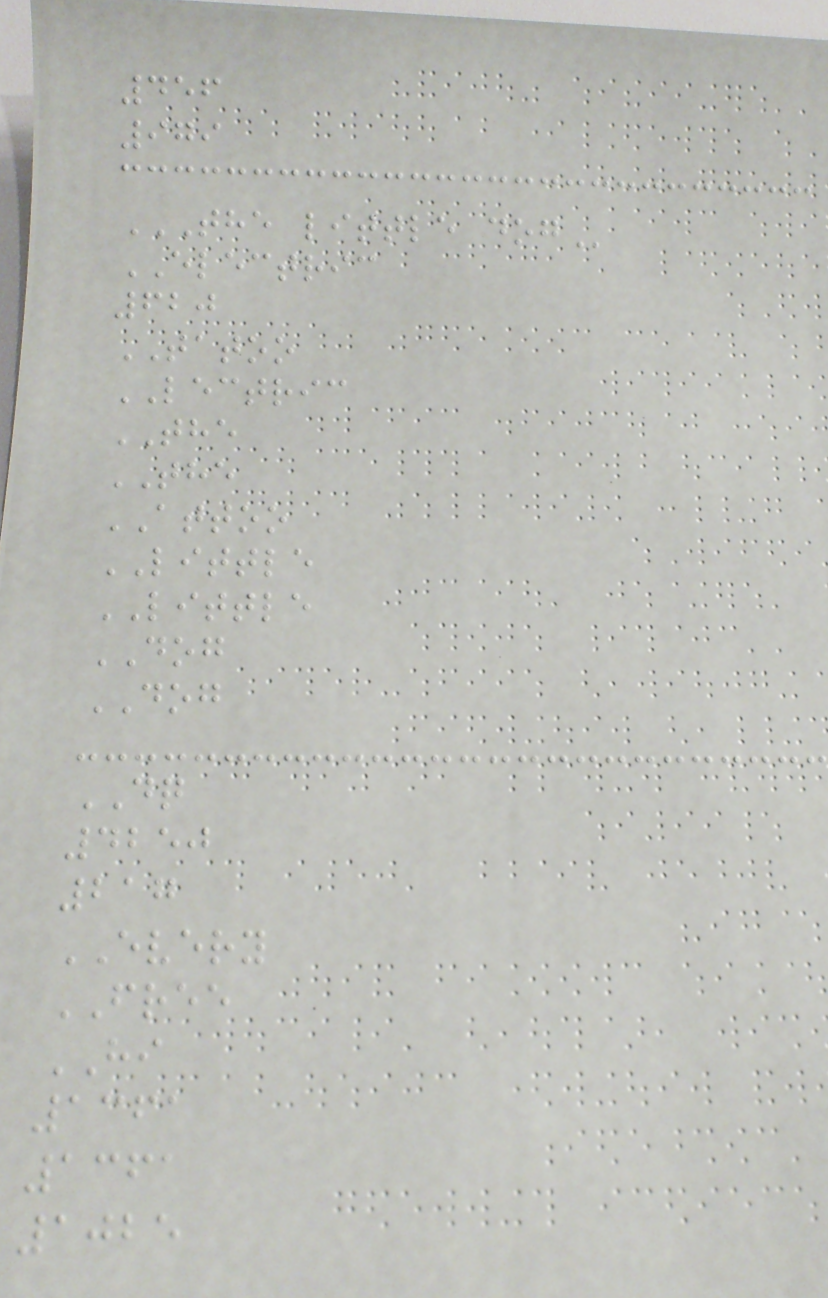456
979
THE LITTLE DOG
ELECTRIC
620
TATOO
LECTRIC
THE
THE
ATTOO
LITTLE
LITTLE
DOG
DOG
DQ
4250
217
EVERY
FREE
HI
1361
1361
1025
